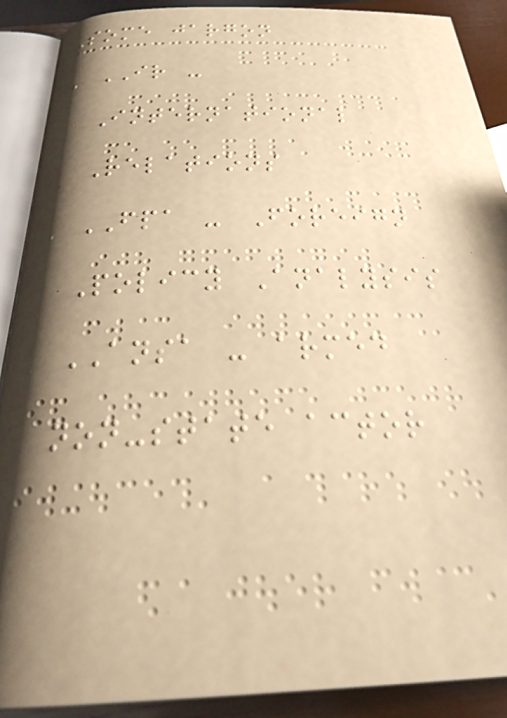Some jargon
- IR -
International
Relations
- FPA - Foreign
Policy Analysis
- ANSA - armed
non-state actor
